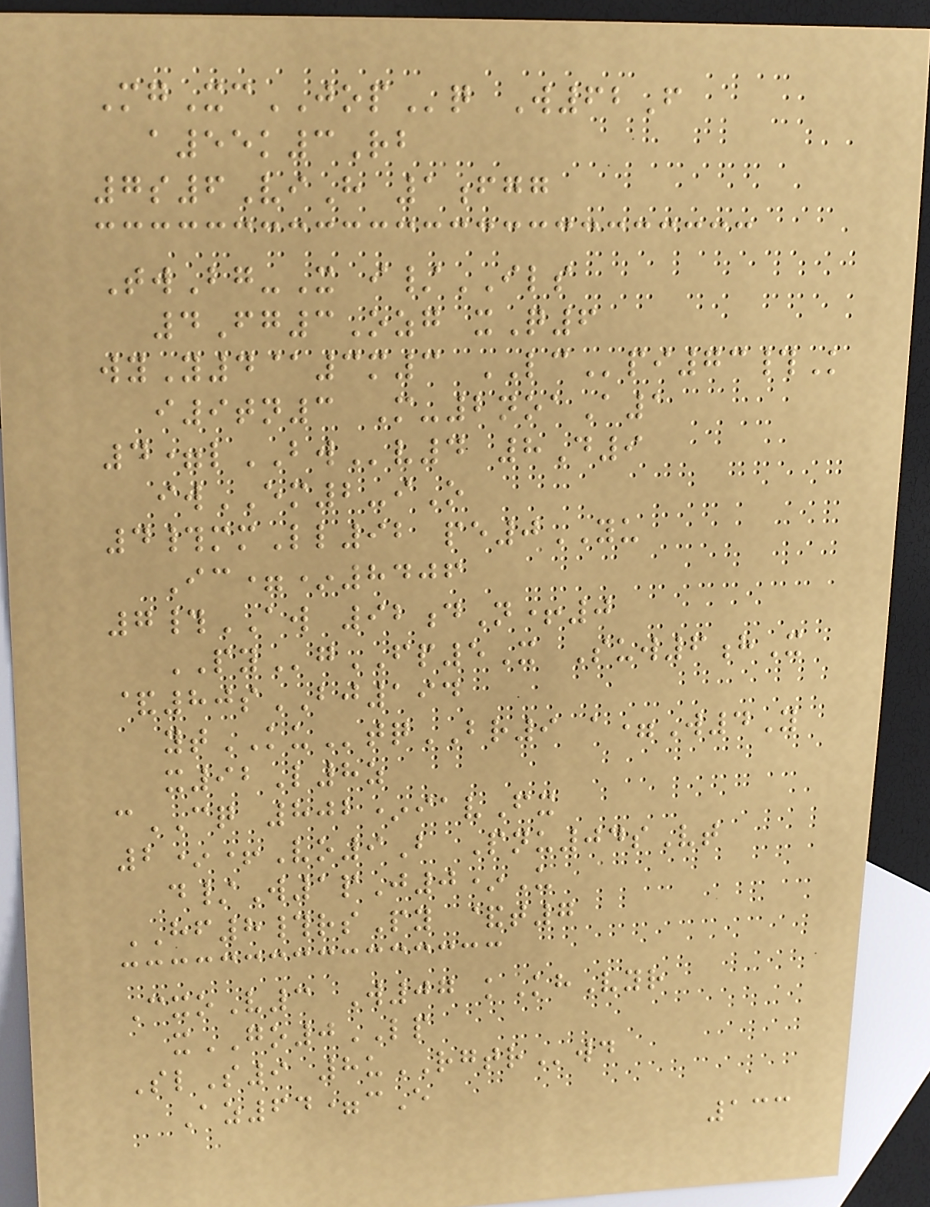MgXcJOPq W62F
a55k3Rb
7s6ViH 1fgg
TwBg-X i/ILS
4Fg3Ozg xQ6
wyY4@3m3 LCpi73#K
i9tn3 M-2noaA1
4=lBWv4 8D9
iwEM2-iO
4#mmLl92 pe0YU
Ic=*8406
7#AW 92dN+0
PYgFP5X Suw6hX
&80sBJ194
ytKUtqBR9 a=W4Y
x92L8z
cCQ 802*iavFx
2*+Vo9B Pnu04sVt
d/W1pJ0*U
HF8#rsPy &t7
CxoV3 W07 kKhVyr
xGO0LP
SlS9 8uRGTRwd
Az64=cE
133
